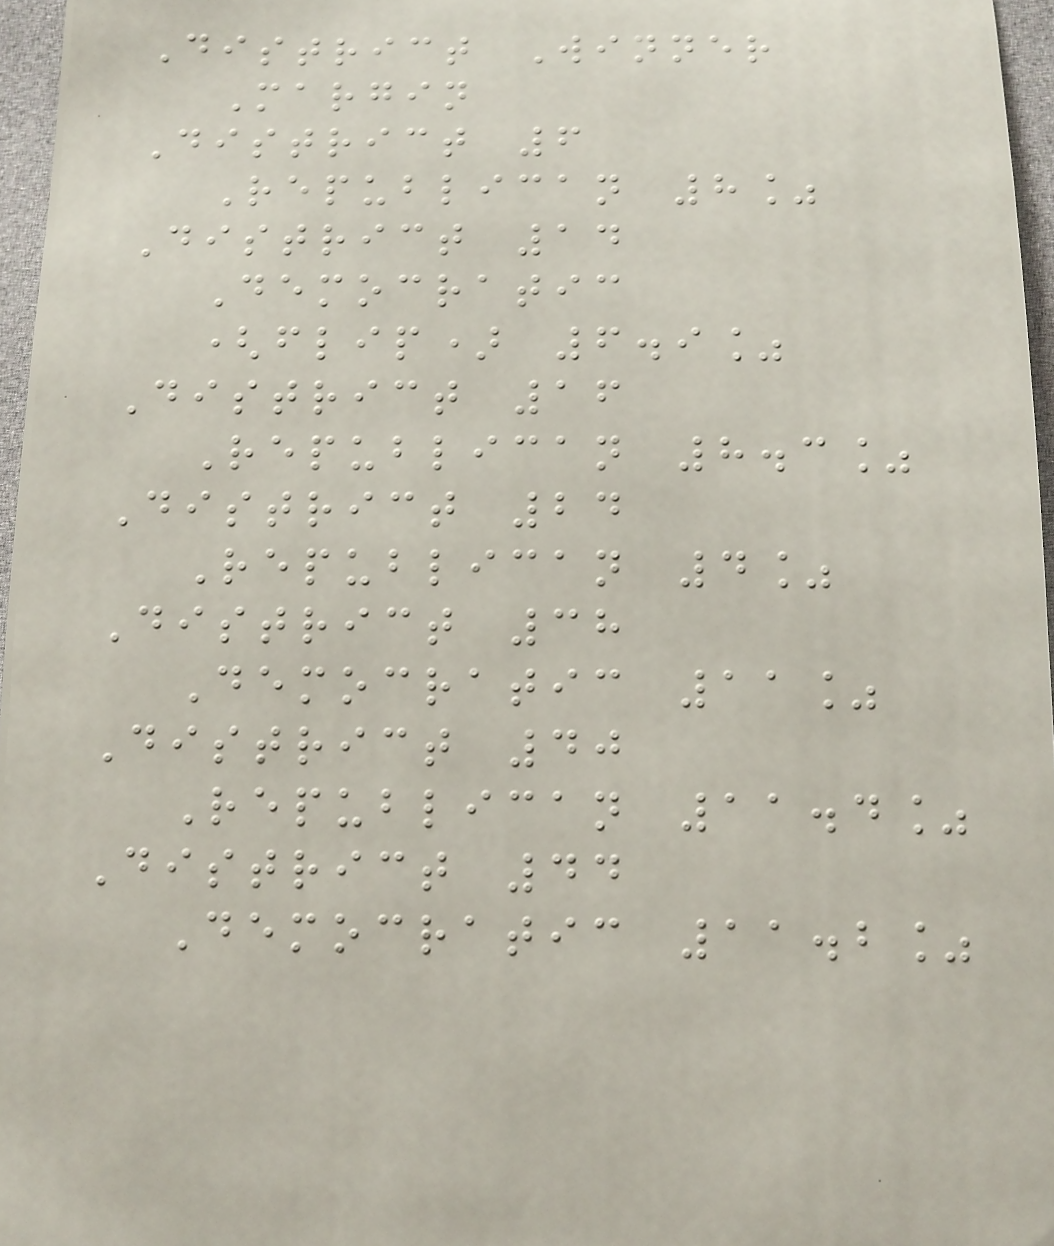District Winner
Margin
District 6
Republican 8%
District 14
Democratic
(flip) 6.9%
District 16
Republican 8.3%
District 24
Republican 4%
District 38
Democratic 11%
District 40
Republican 11.4%
District 44
Democratic 11.2%
